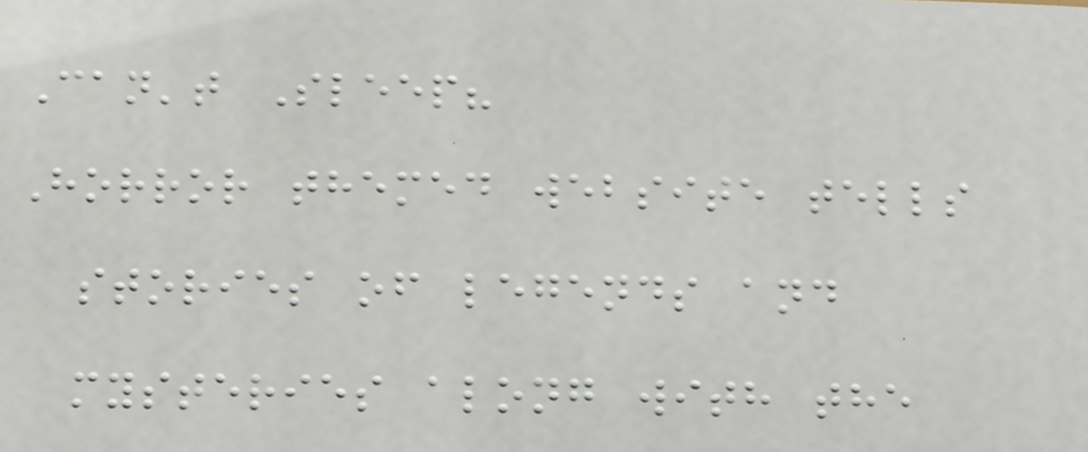Can't Sleep?
Horror themed website tells
stories of legends and
mysteries along with the
